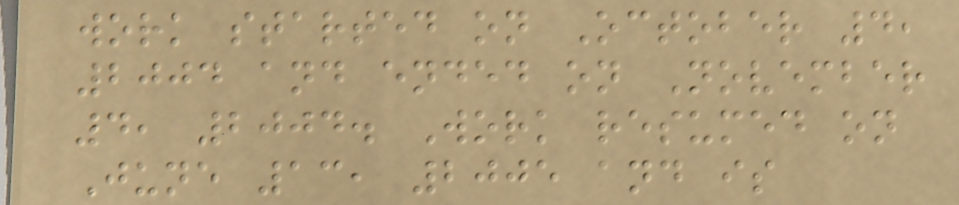work started on October 4,
2004 and ended on November
4, 2004. Work resumed on
June 13, 2005 and is
